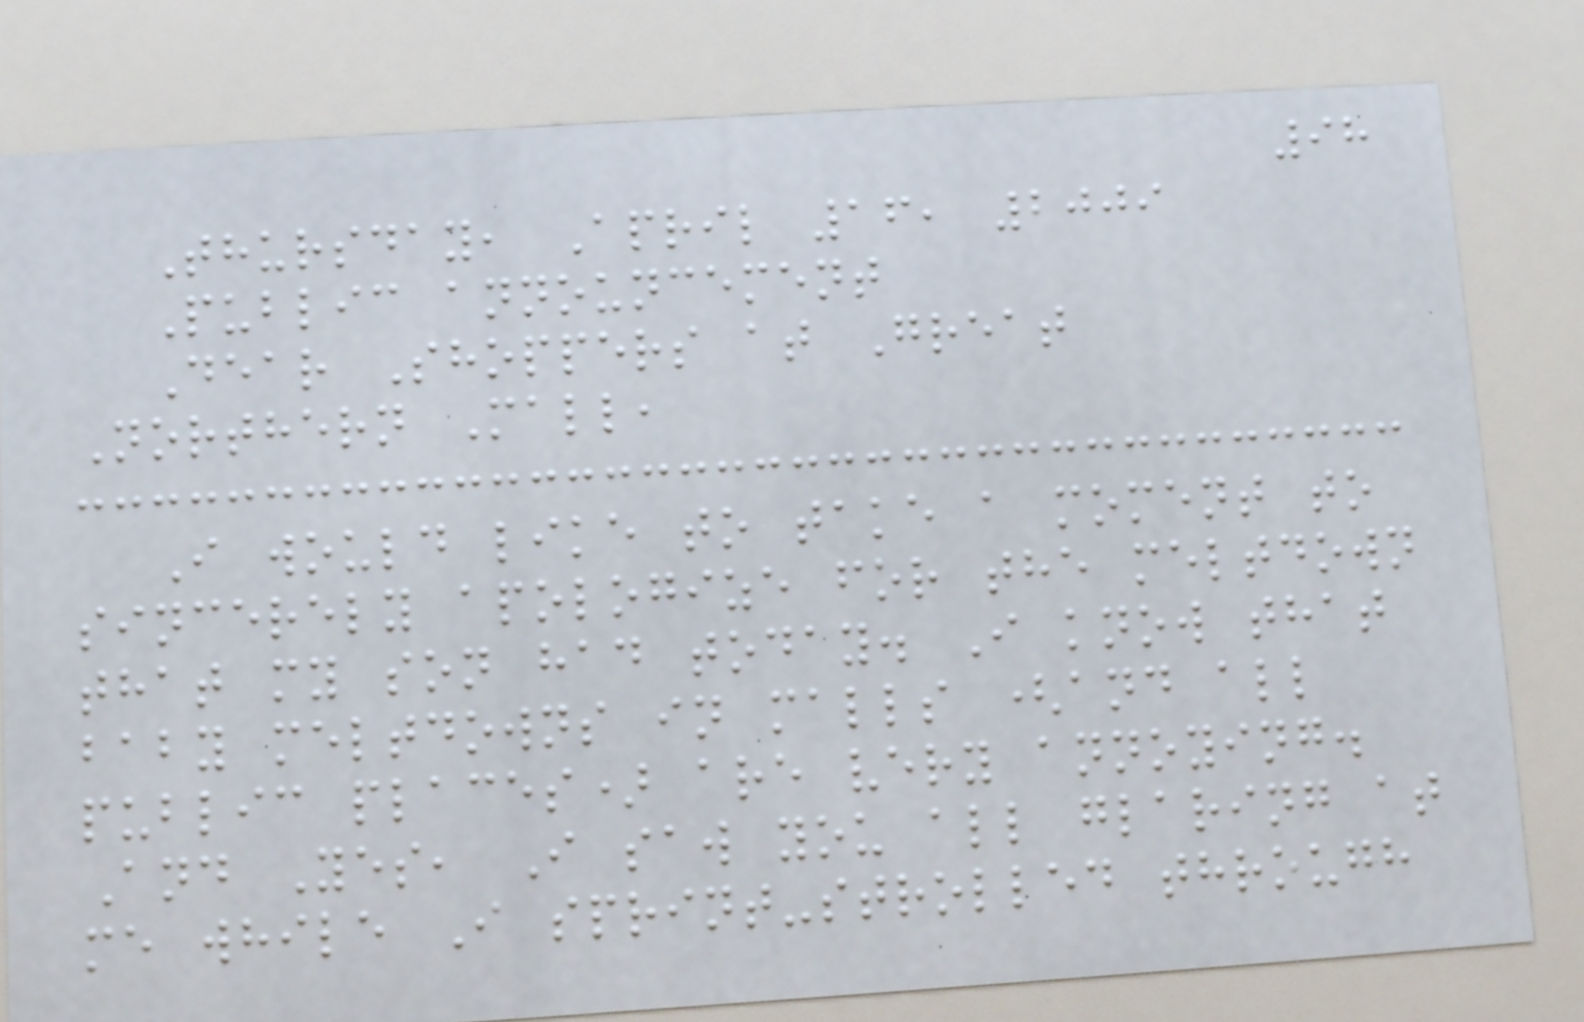98
Thursday, April 16, 2009
Public announcement
Dear Shoppers at Great
Northern Mall,
I would like to take a moment to
sincerely apologize for the meltdown
that my son had today. I know that
baby meltdowns in malls (and all
public places) are very annoying.
And Yes, I saw you all glaring at
me while I sprint-strolled through
